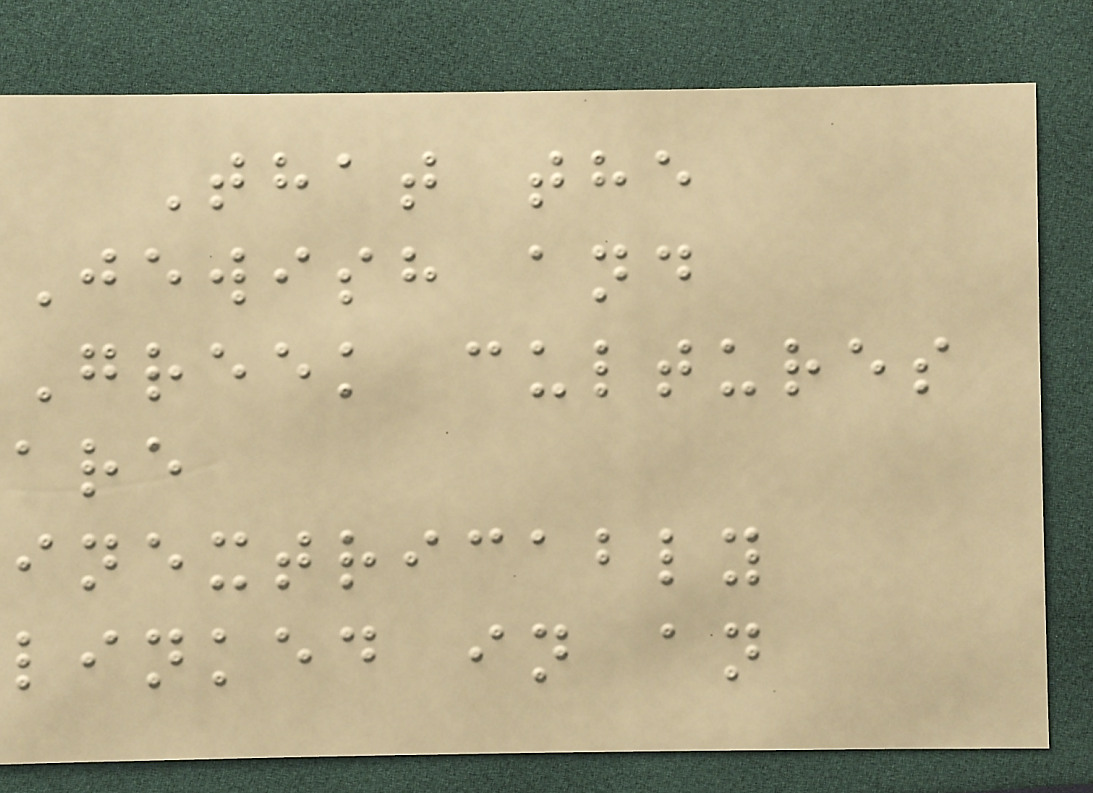That the
Jewish and
Greek cultures
are
inextricably
linked in an
